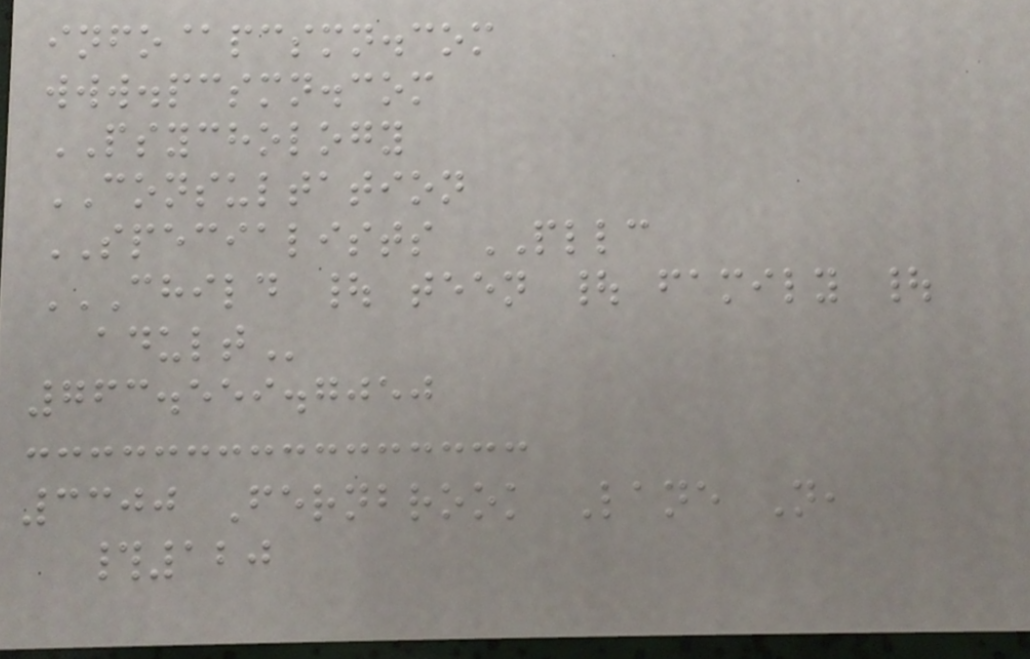info@pcsmn.com
www.pcsmn.com
PSYCHOLOGY
CONSULTATION
SPECIALISTS PLLC
CHILD | TEEN | FAMILY |
ADULT
763.559.7050
3300 Fernbrook Lane N,
#120
